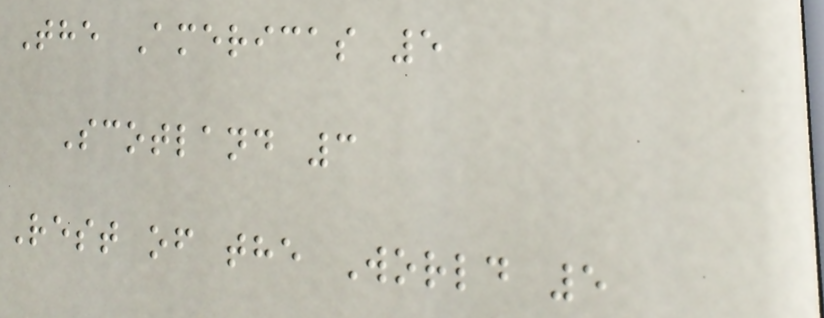The Americas 5
Scotland 3
Rest of the World 5
